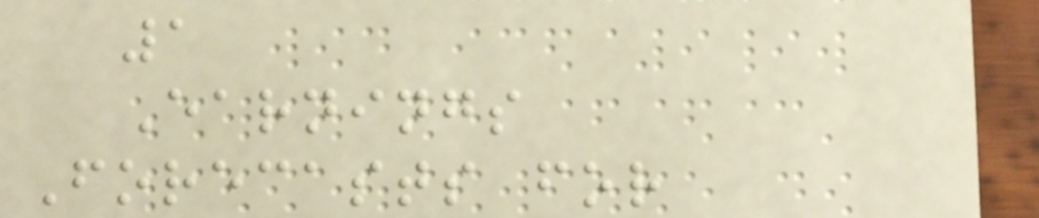1
Earnings
Forecasts for
